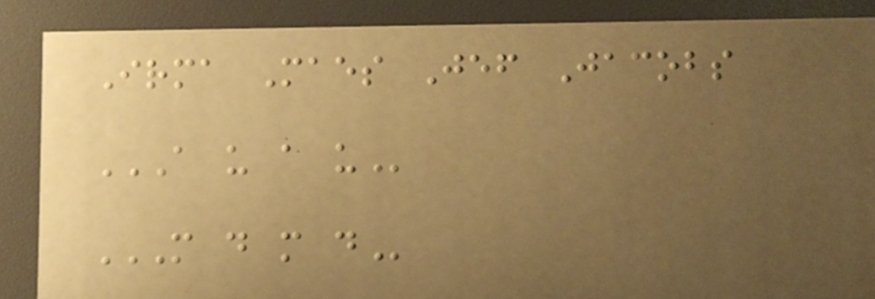Irma Maes Jef Jacobs
A U A U
M D M D
